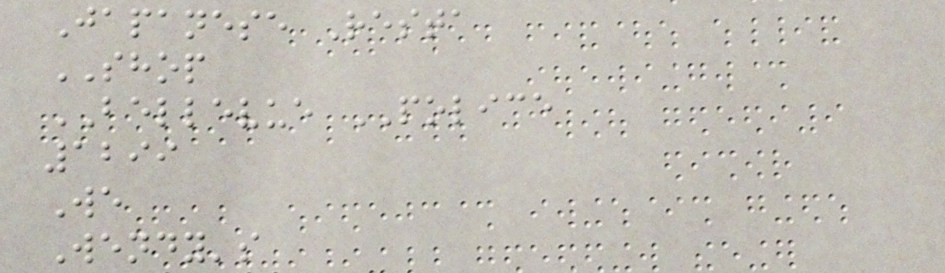Japanese Resta
SHOP
BELLEVUE POLICE
1299
We
Wendy's
